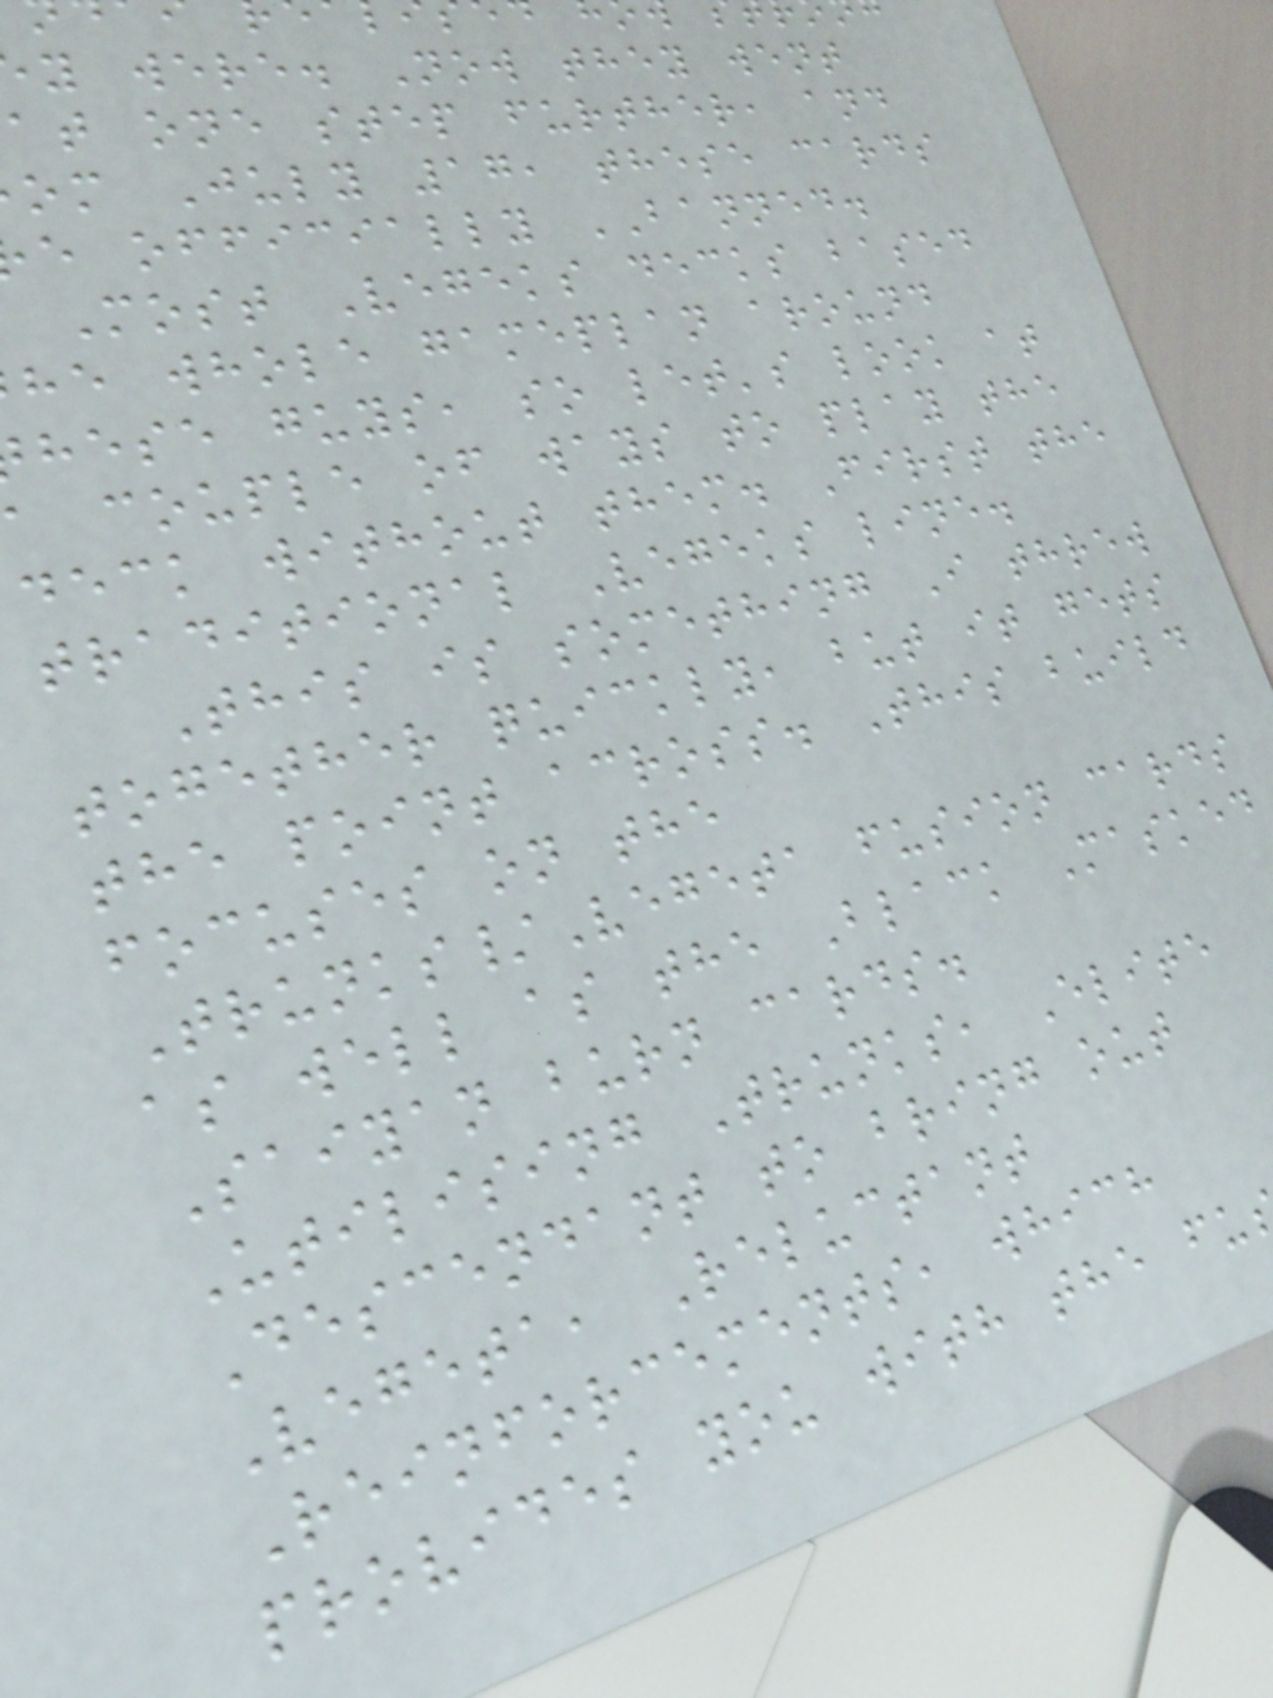y were. Now they went
at one step further, and
om July 17, these cards
e officially BANNED.
Most Vegeks decks based
he whole gameplan around
hese guys, so let's look at
a couple of ways to play the
deck without them. First the
traditional Vegeks line.
This is something I threw
together quickly, but it gets
the point across. This build
focuses on the
Trunks/Vegeta fusion cards
as well as the Black Masked
Saiyan burn cards.
Utilising Trunks, Elite
Descendant to bring out
Vegeta, Reluctant
Reinforcements, which
provides you with the fu
